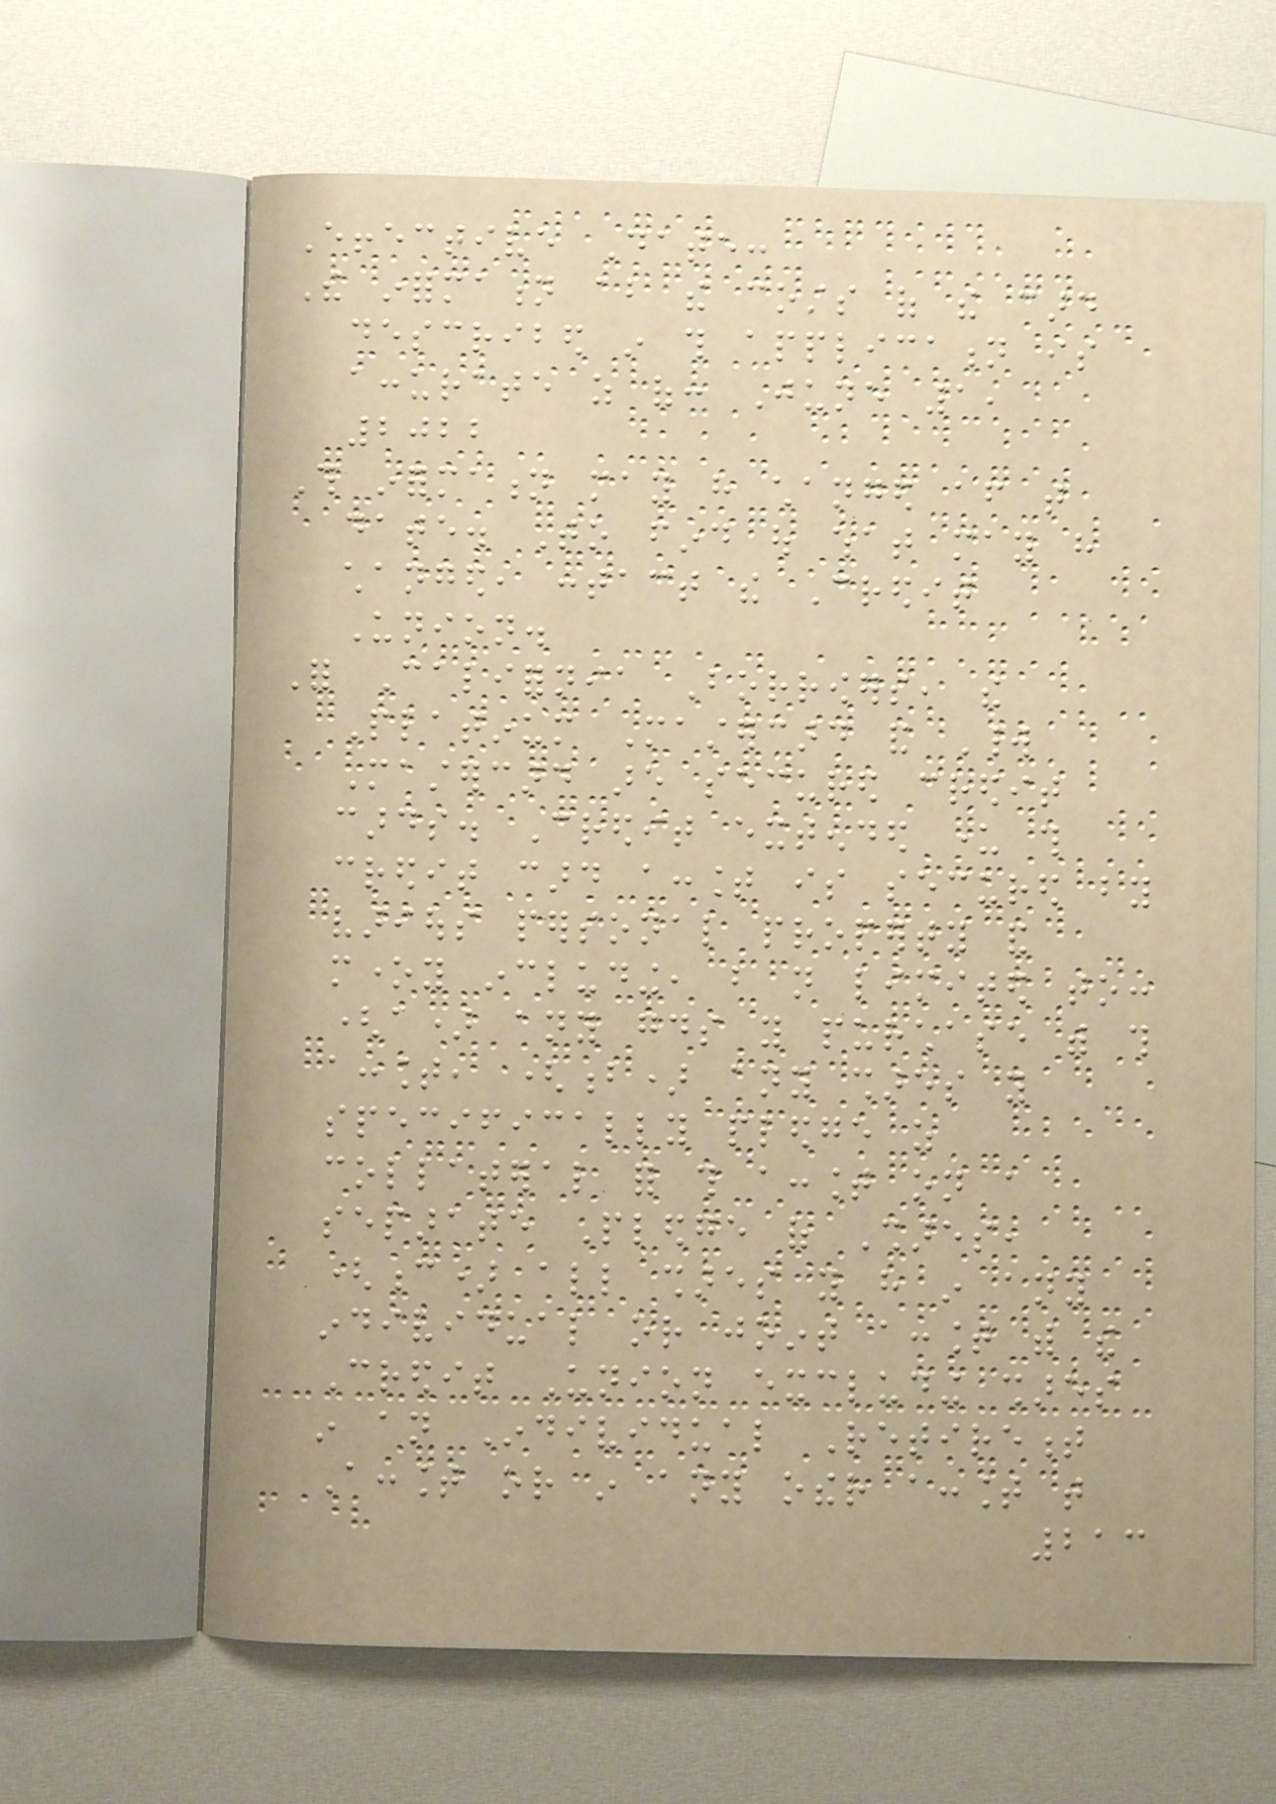Effective Date:
The information about the costs of the card
described in this application is
accurate as of: June 1,
2022
This information may have changed after that
date. To find out what may have
changed, contact the Credit
Union.
For California Borrowers, the
Platinum Mastercard and World
Mastercard are secured credit
cards. Credit extended under this
credit card account is secured by
various personal property and
money including, but not limited to:
(a) any goods you purchase with this
account, (b) any shares you
specifically pledge as
collateral for this account on a
separate Pledge of Shares,
(c) all shares you have in any
individual or joint account with the
Credit Union excluding shares
in an Individual Retirement
Account or in any other account that
213
